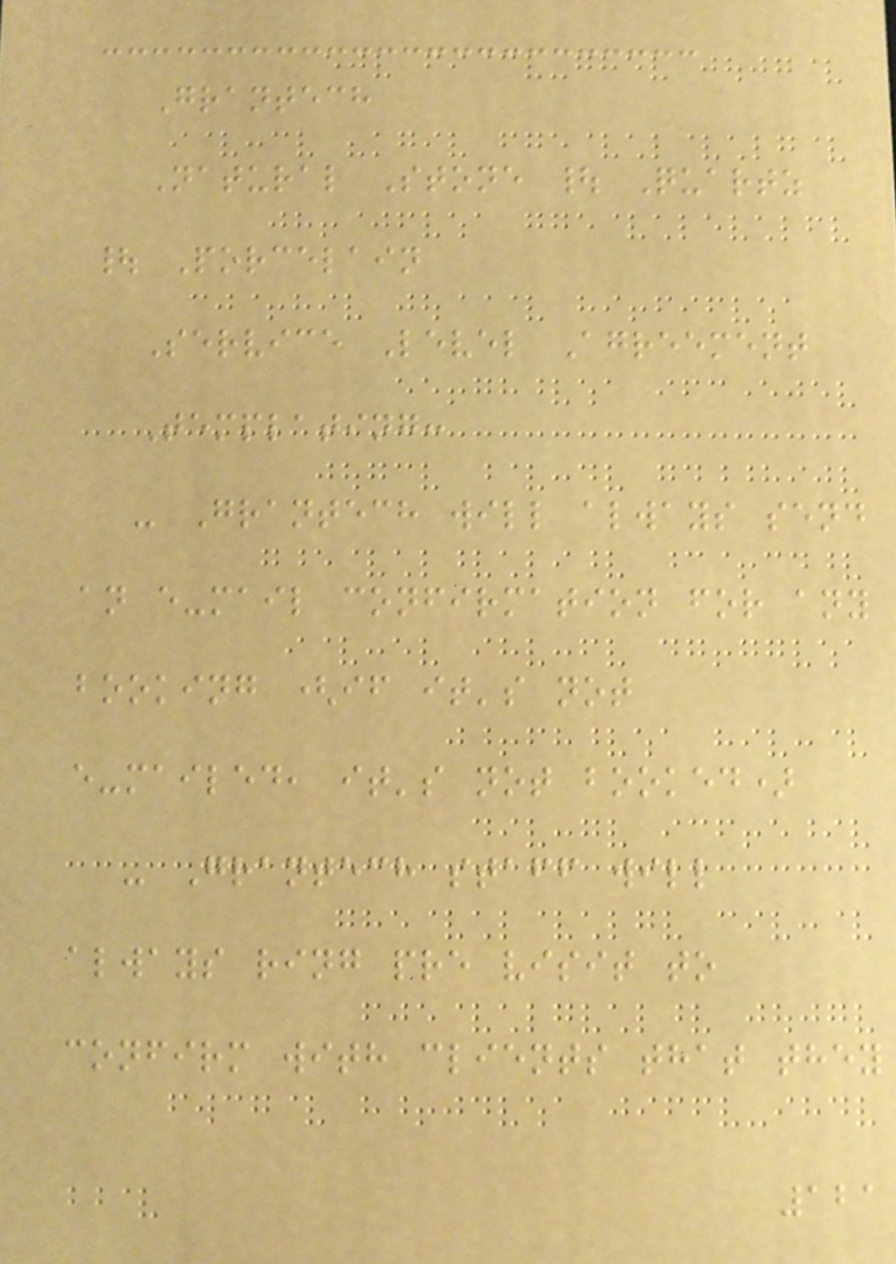Grantech
Natural Stone | Quartz
| Porcelain
Service Level Agreement
Templating:
- Grantech will always send
an e-mail confirmation for any
booking (if it's not
e-mailed, it's not booked)
- Grantech staff will
always ring pre visit to
confirm with clients that they
121
